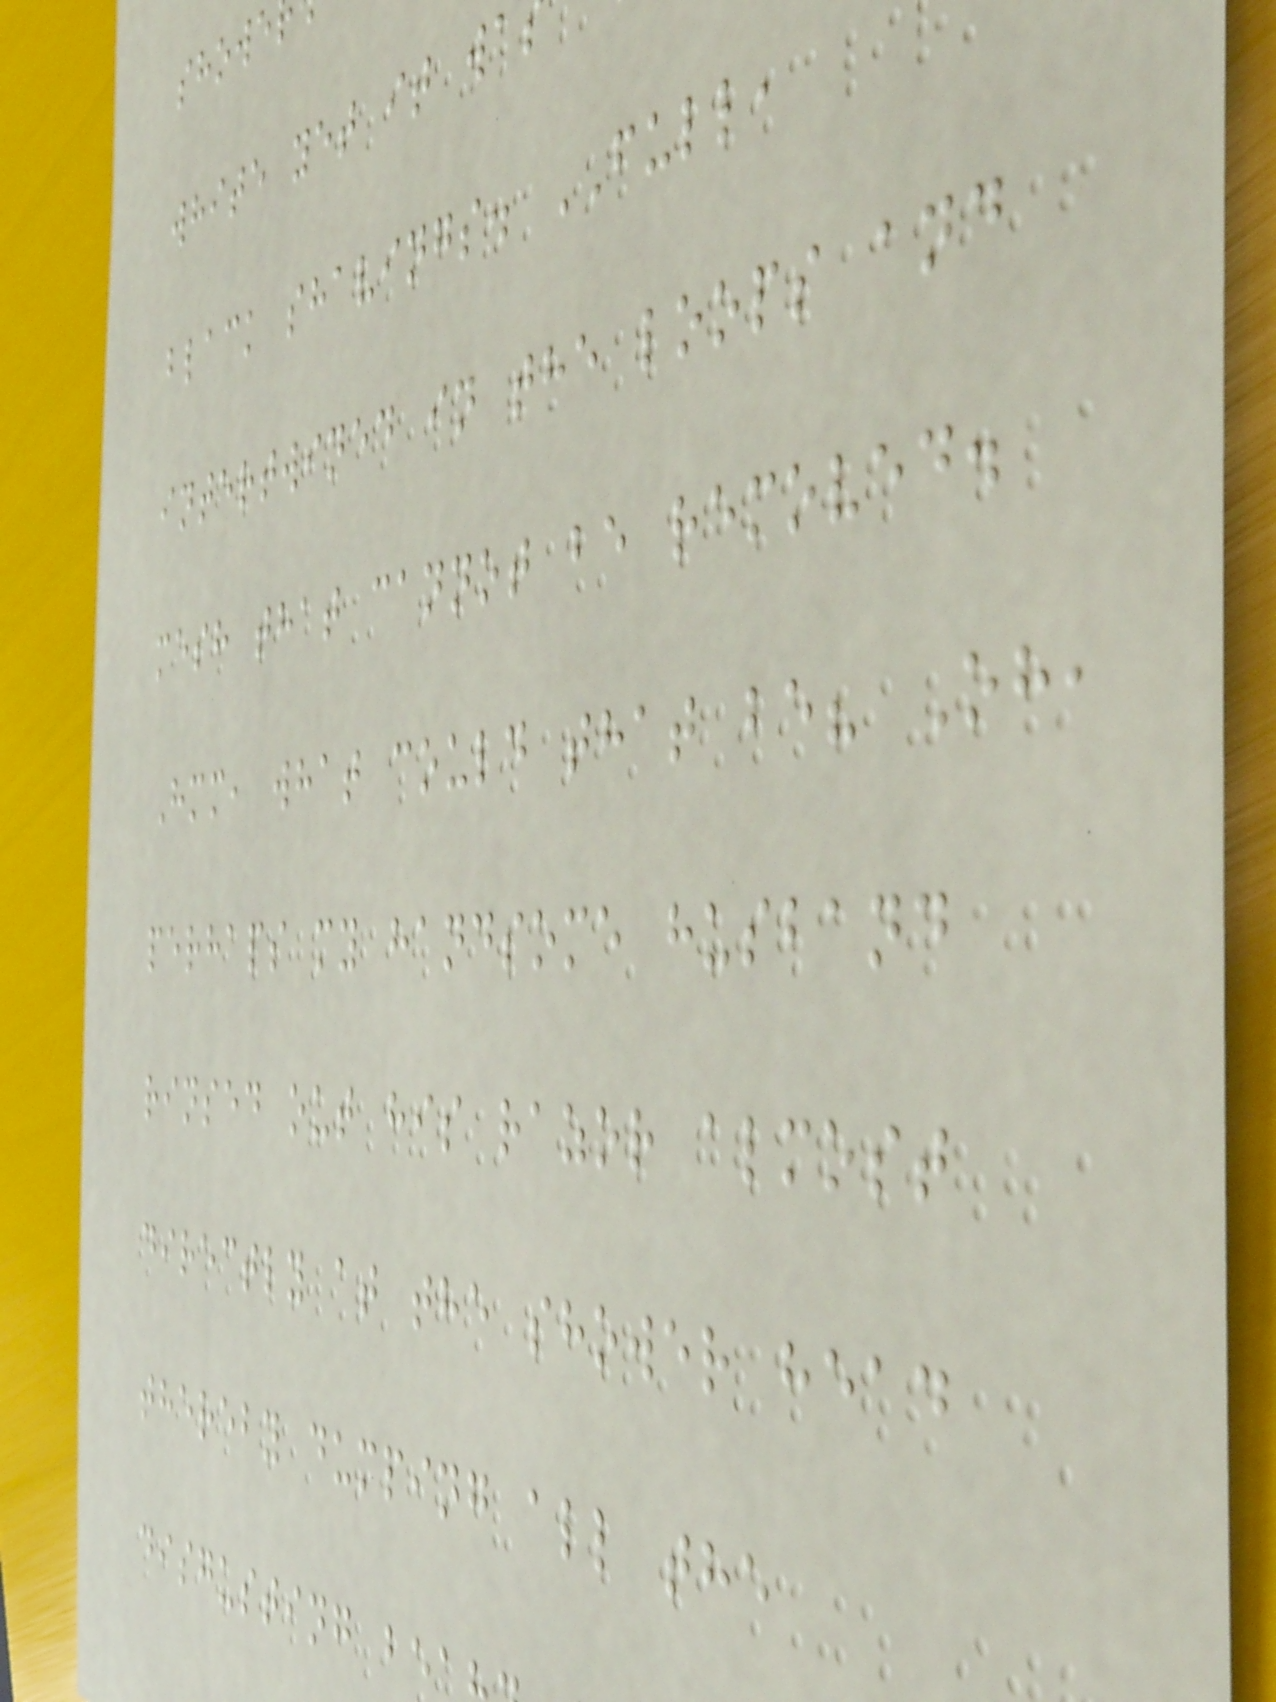white yet it wa
black shavings. FULL,
intertwined in the loops and
mesh that cannot be removed.
Hmm, what could that be? Oh,
perhaps my handsome husband
rinsed out his razor almost
directly at the shower head
thereby dumping all the
disgusting be
